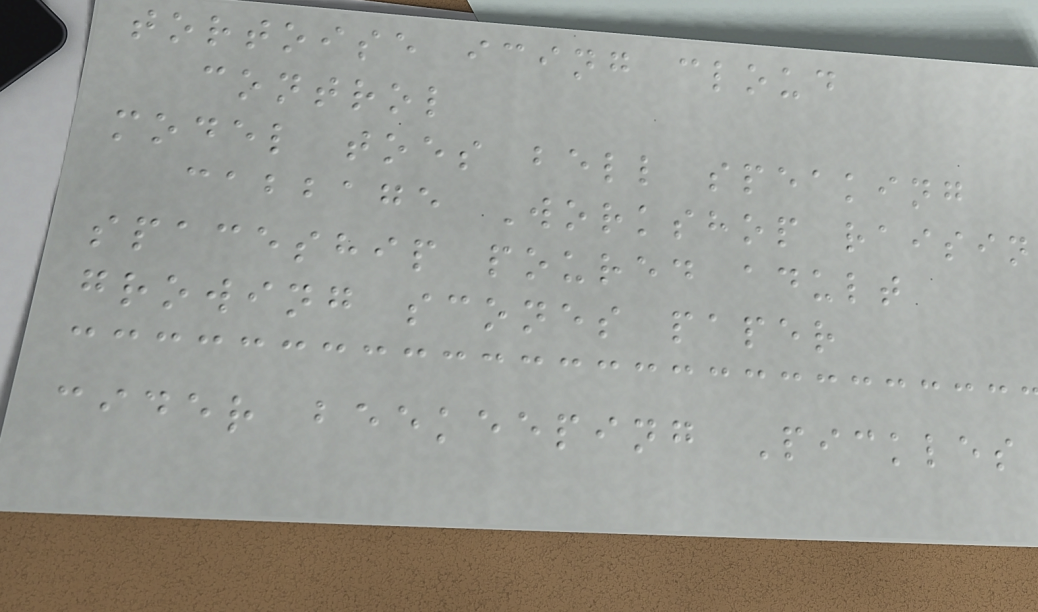tortoise icing cloud
control
model toes bell speaking
cabbage Workshop raisin
spaceship poured adult
growing scones paper
cider beekeeping Pickles
